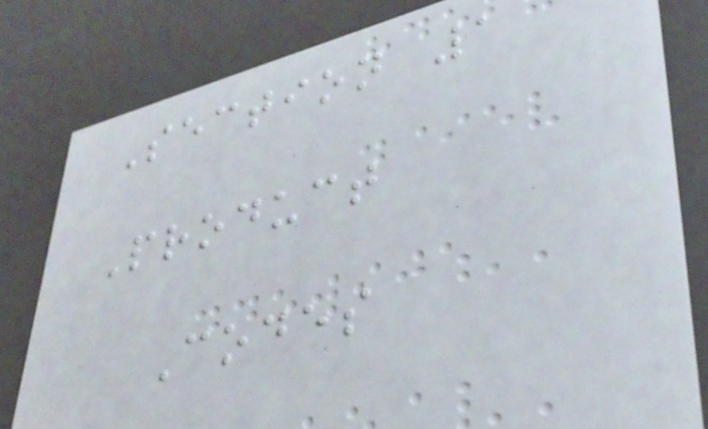Section 1
Product
Codes
